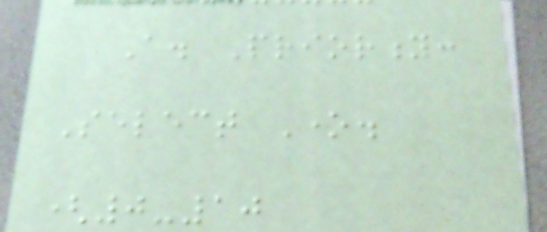A. Priority:
Select One.
(0-10
